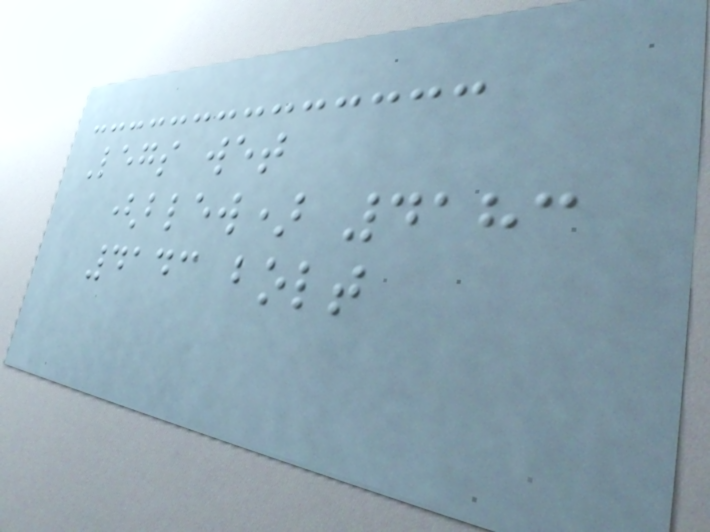Legs wet
(blew) 4183
4143 bolt
